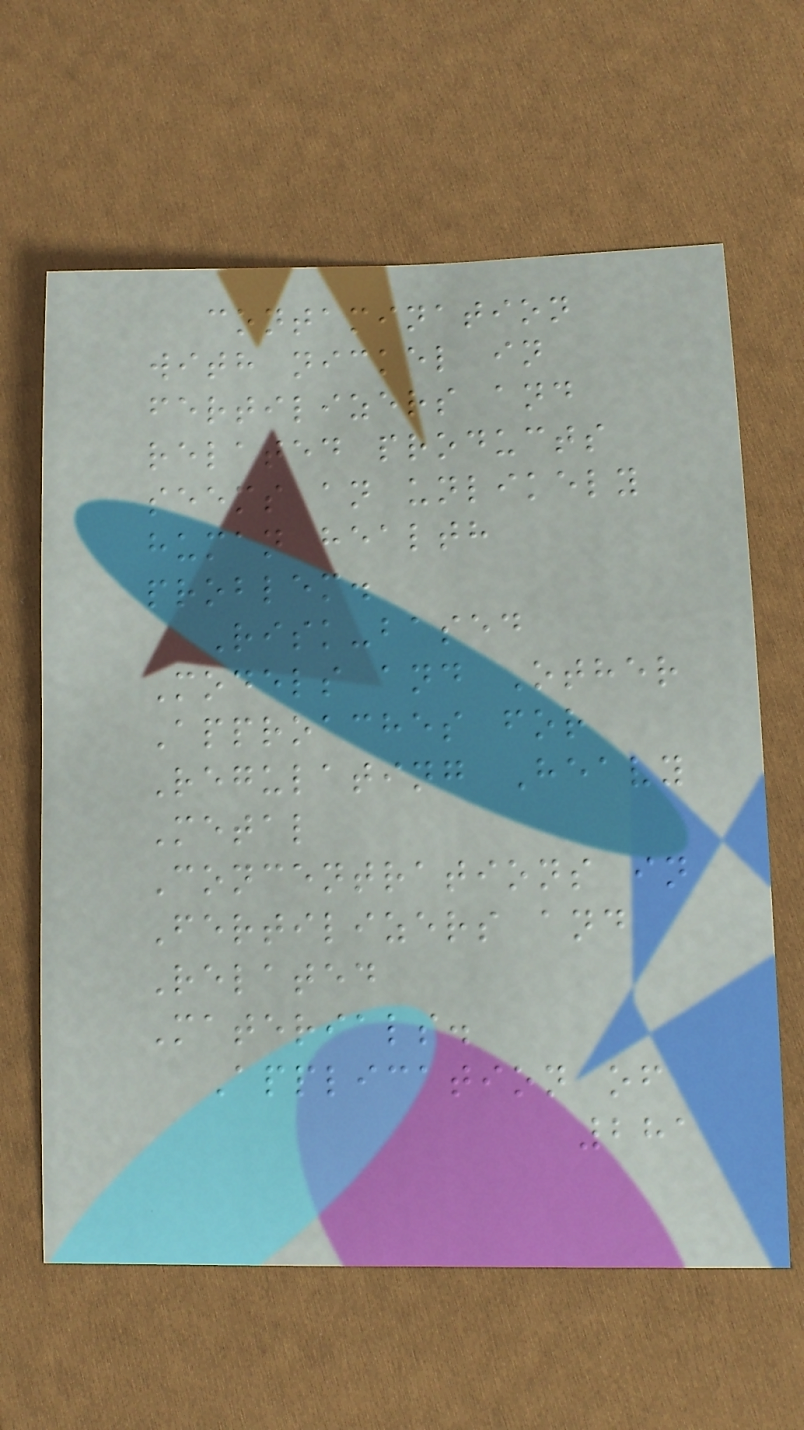contamination
with nickel in
fertilizers and
related products
seems an unlikely
human health
problem.
Risk-based
Models and Other
Approaches for
Regulating Heavy
Metal
Concentrations in
Fertilizers and
Related
Materials.
Application of
281
